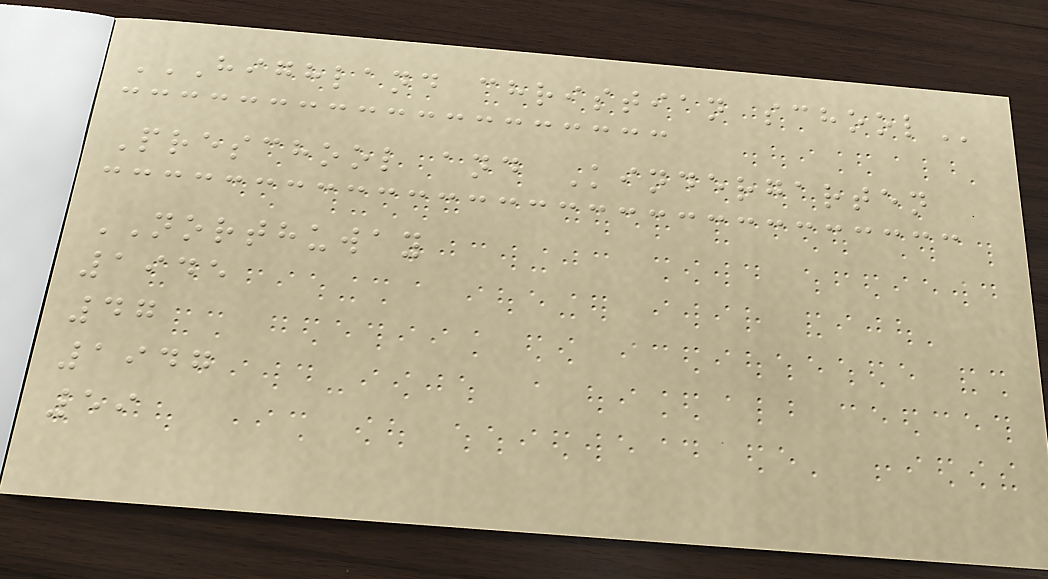HIGHLAND CHRISTIAN SCHOOL
Preschool and Kindergarten
NORTHUWAY
1945
47
1947
59
